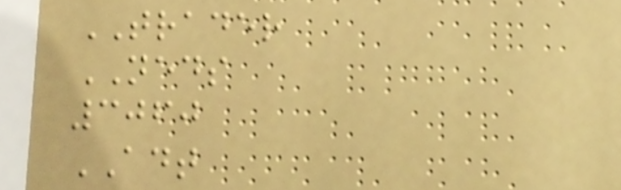TRADER
NEDS
3060
ADT
